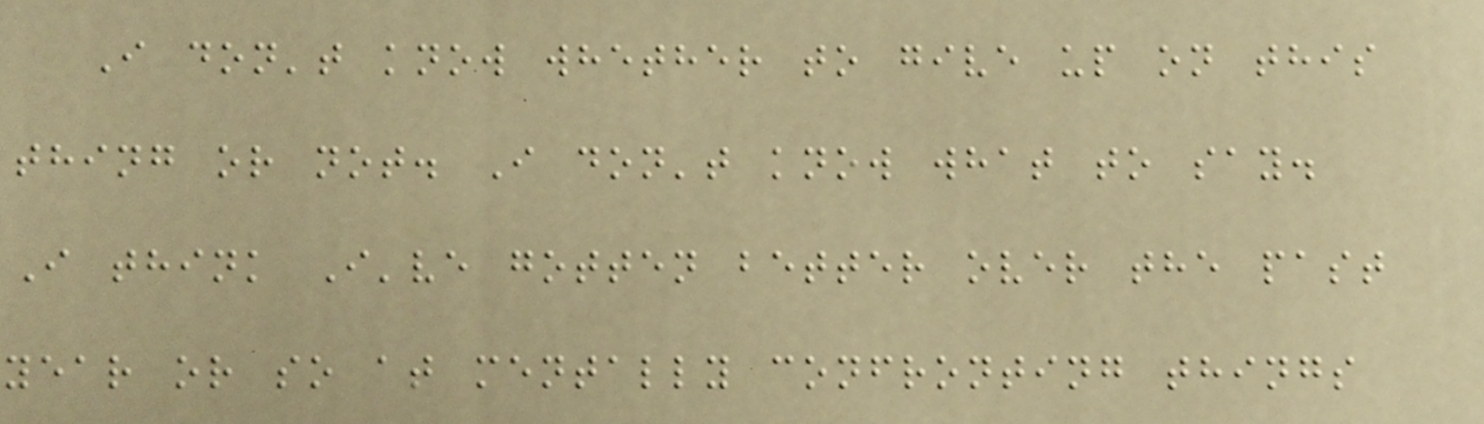I don't know whether to give up on this
thing or not. I don't know what to say.
I think I've gotten better over the past
year or so at mentally confronting things
